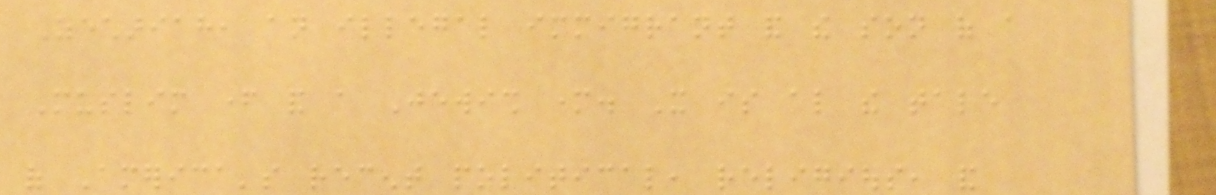Zechariah, an illegal immigrant and the son of a
Muslim father and a Jewish mother. It is also the tale
of America's recent political, religious, and
